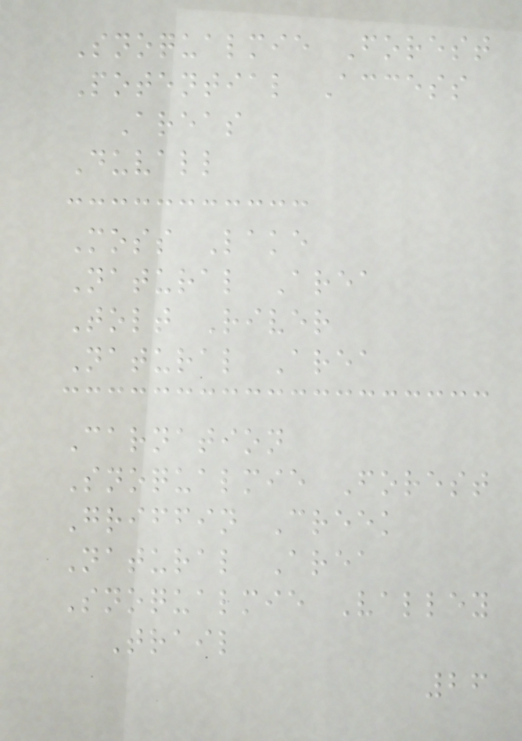Snoqualmie Forest
Potential Access
Areas
Duvall
Moss Lake
Natural Area
Tolt River
Natural Area
Carnation
Snoqualmie Forest
Griffin Creek
Natural Area
Snoqualmie Valley
Trail
26
